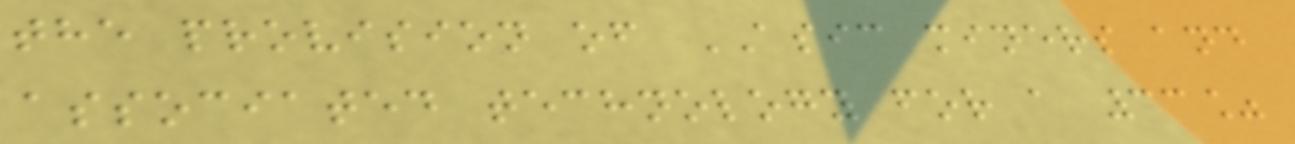the provision of ASIC miners and
associated technology for a 33%
